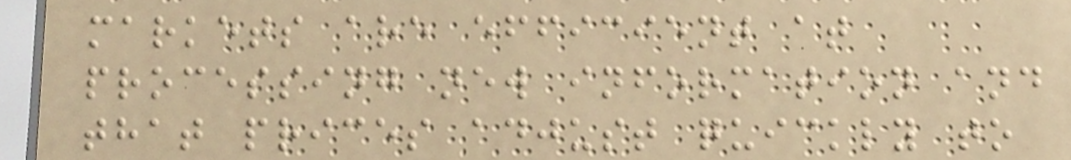markets are efficient at
processing new information and
that prices adjust quickly to
